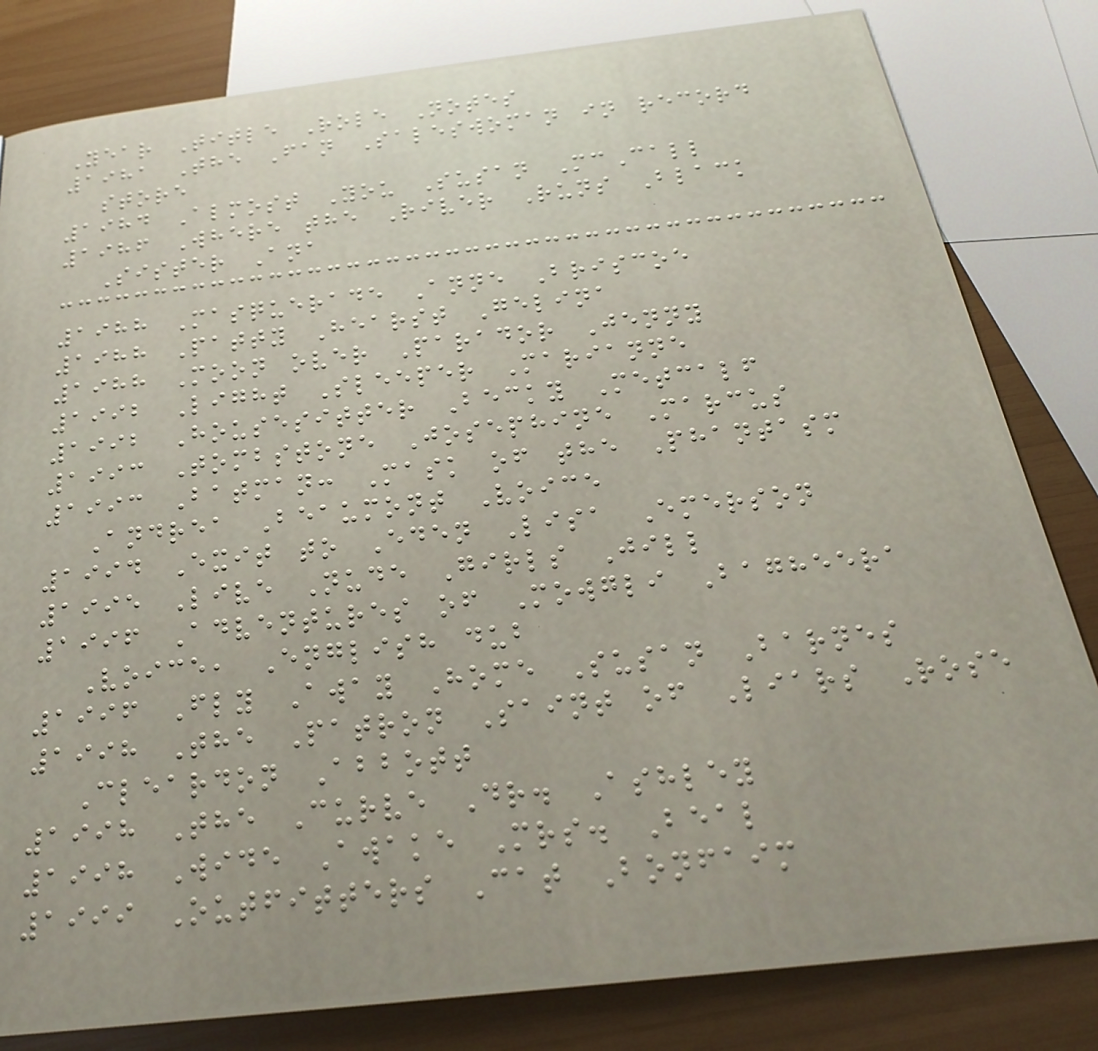Year Title Role Notes
1981 The Fan Saleswoman in record
store
1984 Almost You Susan McCall
1986 Where the River Runs Black
Sister Ana
1988 Masquerade Anne Briscoe
1988 Patty Hearst Gelina
1988 Moon over Parador Jenny
1992 Light Sleeper Marianne
1992 Housesitter Becky Metcalf
1993 Tombstone Josephine Marcus
1993 Batman: Mask of the Phantasm
Andrea Beaumont Voice
1994 Exit to Eden Lisa Emerson
1995 Live Nude Girls Jill
1996 Adventures of Mowgli Bagheera
Voice, English dub
1996 Fly Away Home Susan Barnes
1998 The Patron Saint of Liars Rose
Cleardon Abbott
1998 The Curve Dr. Ashley
1998 Wide Awake Mrs. Beal
1999 Outfitters Cat Bonfaim
